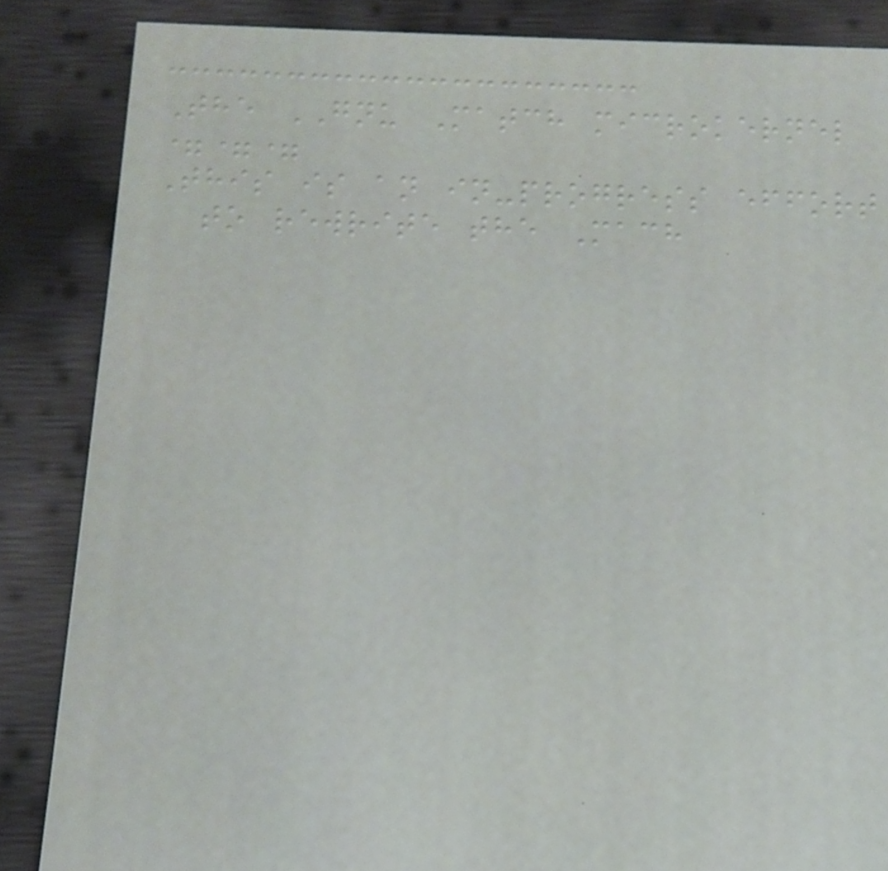The GNU Match microkernel
===
This is an in-progress effort
to rewrite the Mach
